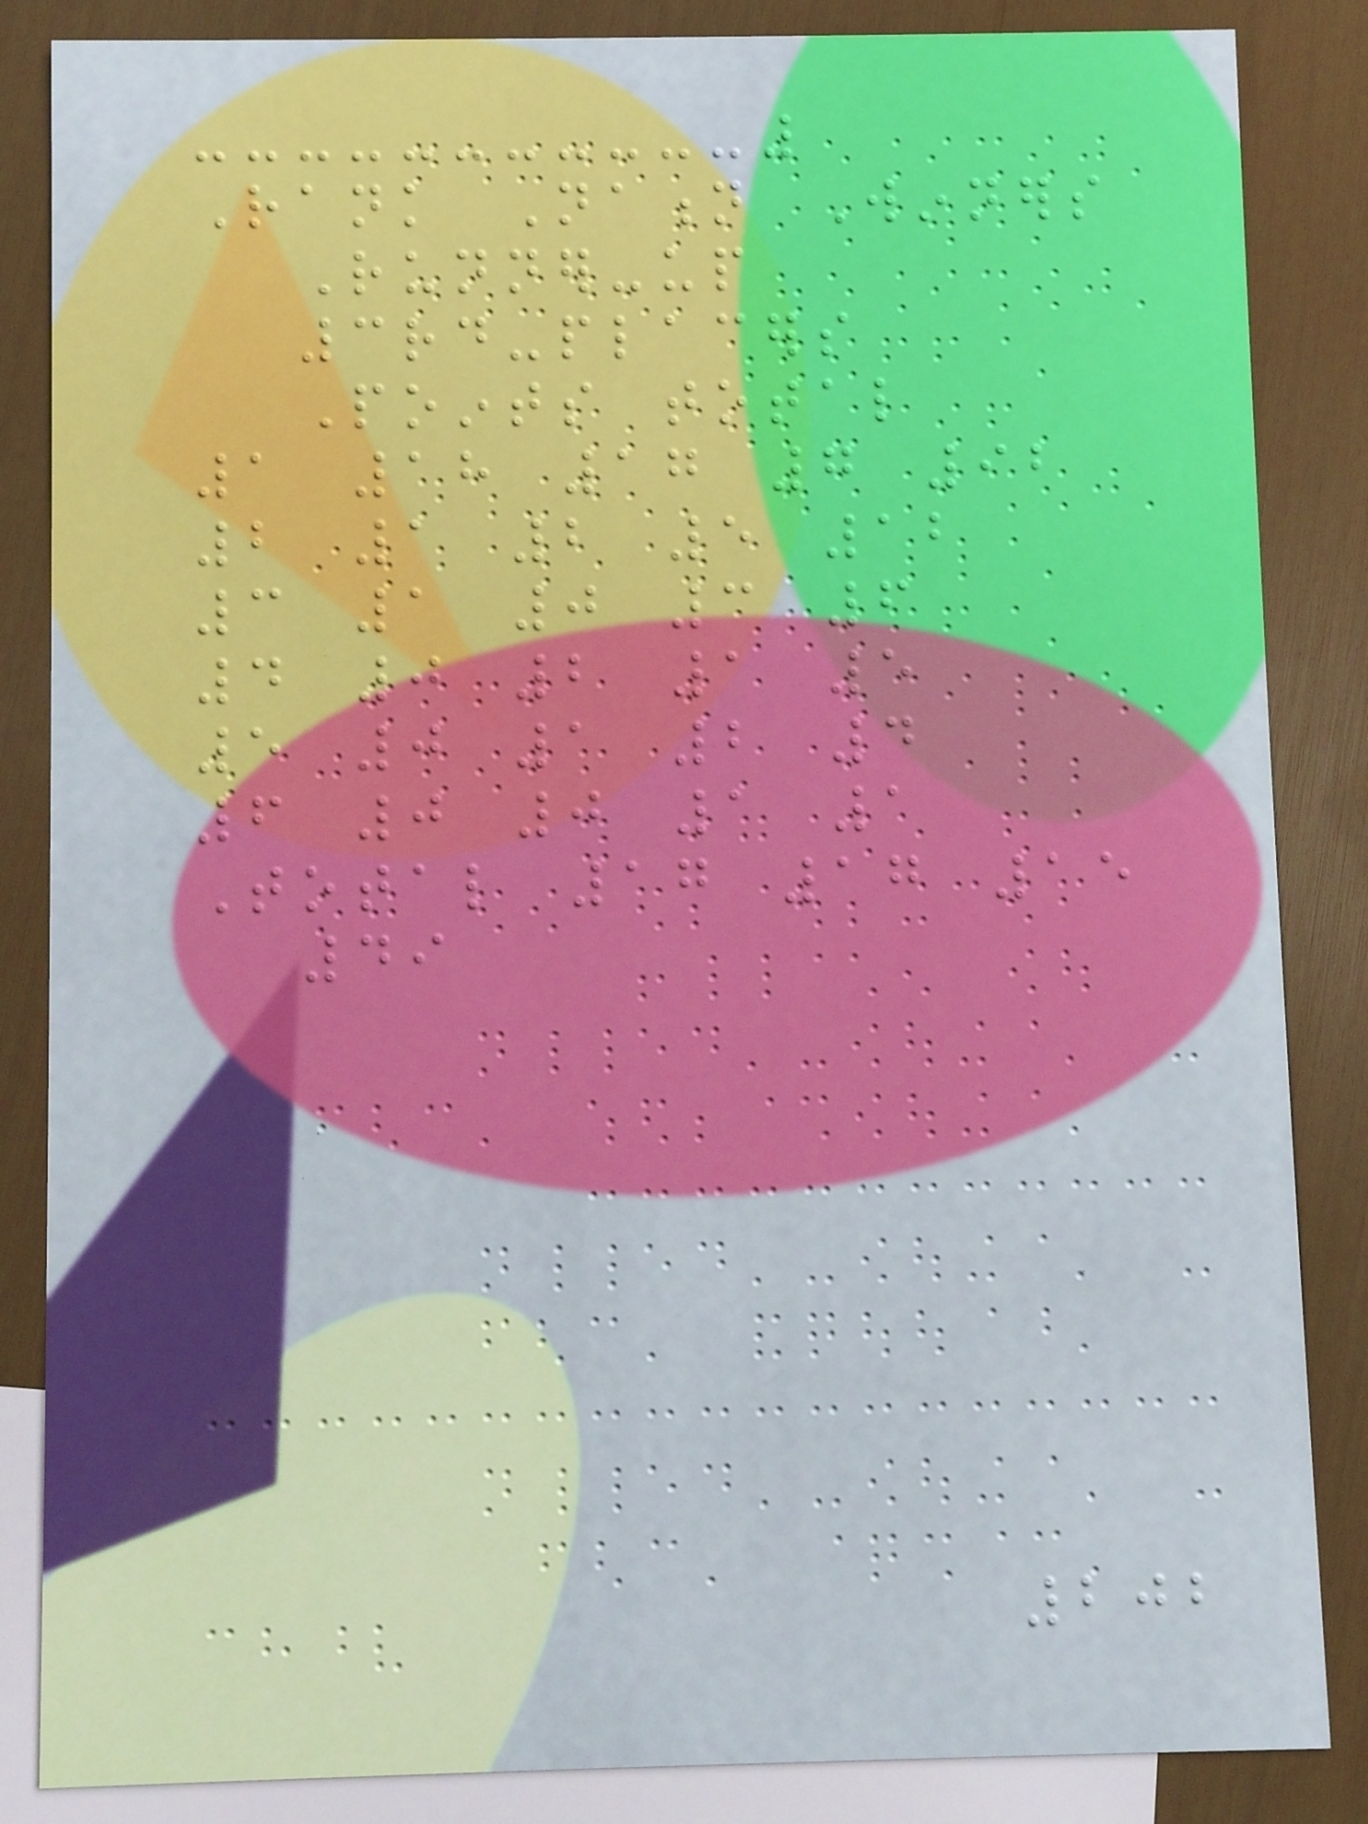Rank Nation Winners
Runner-up
3rd-placers
Points total
1 18 17 7 92
2 1 2 5 12
3 1 0 3 6
4 0 2 1 5
5 0 1 2 4
6 0 0 1 1
Total 17 17 15
49
202
